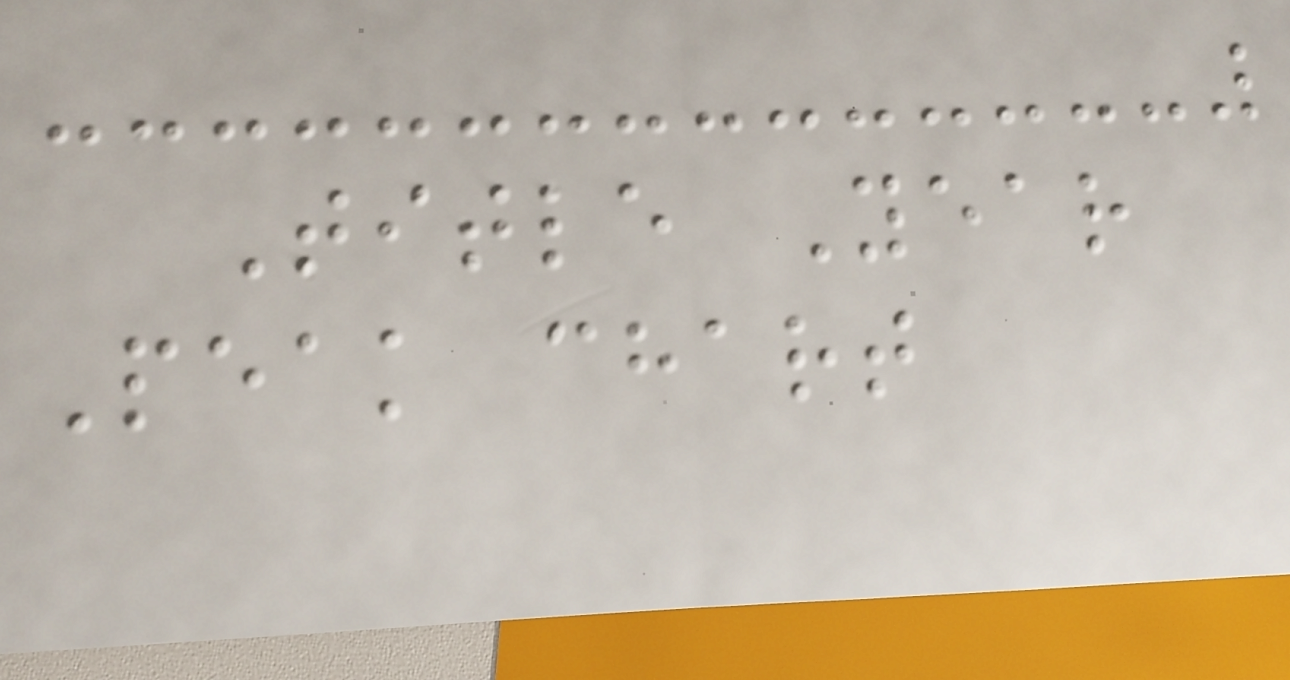Title Year
Peak chart
